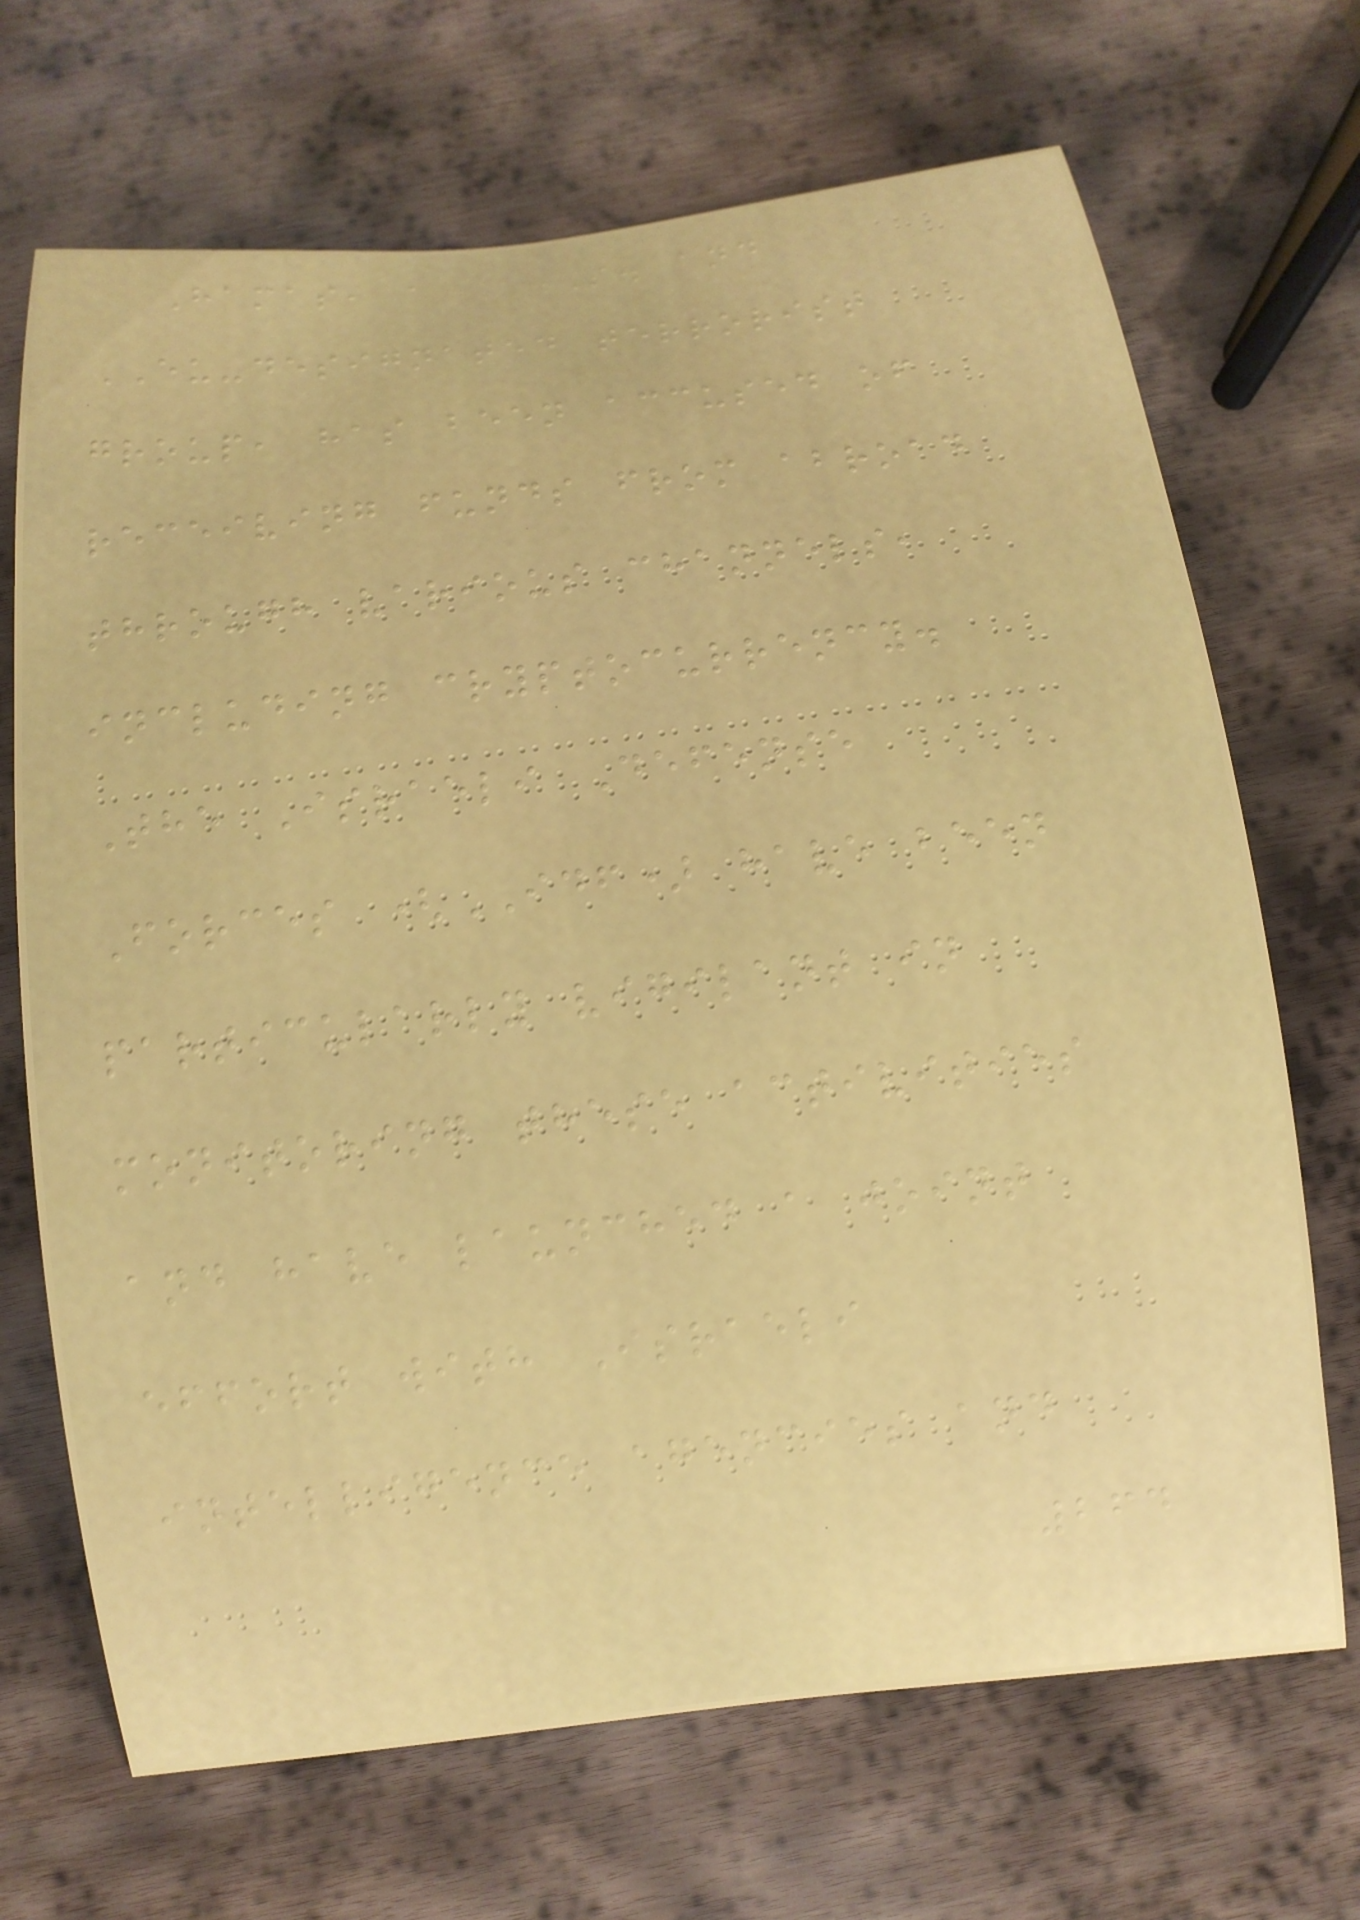Hamas, a U.S. and
EU-designated terrorist
group, has been accused of
receiving funds from abroad
through various channels,
including cryptocurrency.
The Israeli Defense
Forces (IDF) have been
particularly vigilant in
monitoring these activities
and have launched a joint
effort with Israeli
intelligence agencies and
264
